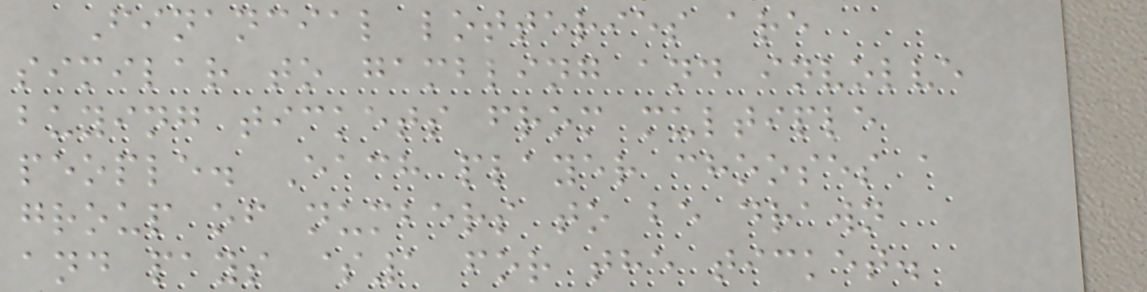Financial lotteries are
similar to gambling and involve
buying tickets from multiple
people. Each player chooses a
group of numbers to be drawn
and pays $1 for the ticket.
